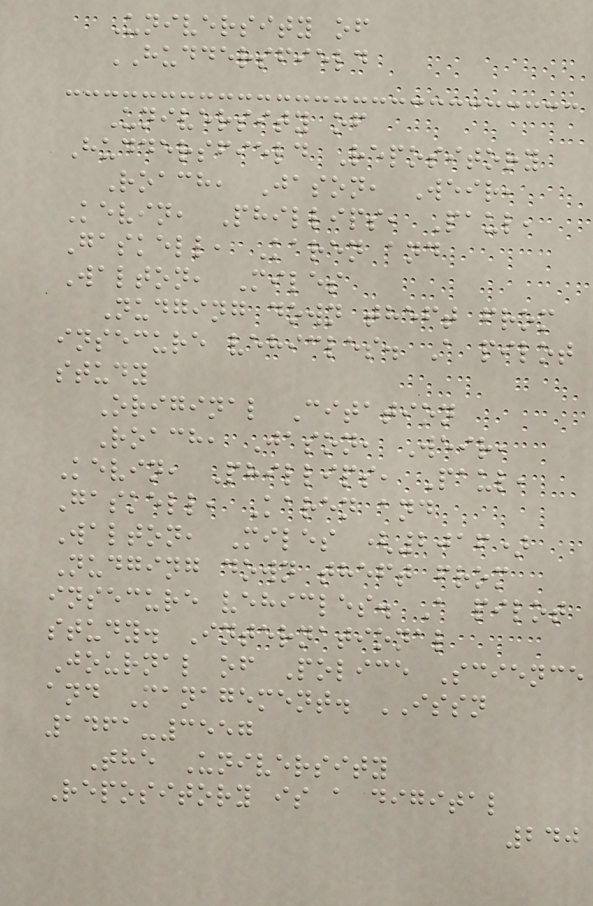University of
HUDDERSFIELD
University of
Huddersfield Repository
Roach, Jason, Weir,
Kevin, Phillips, Paul,
Gaskell, Karen and
Walton, Miles
Nudging down theft from
insecure vehicles. A pilot
study
Original Citation
Roach, Jason, Weir,
Kevin, Phillips, Paul,
Gaskell, Karen and
Walton, Miles (2016)
Nudging down theft from
insecure vehicles. A pilot
study. International
Journal of Police Science
and Management. ISSN
1461-3557
The University
Repository is a digital
240
